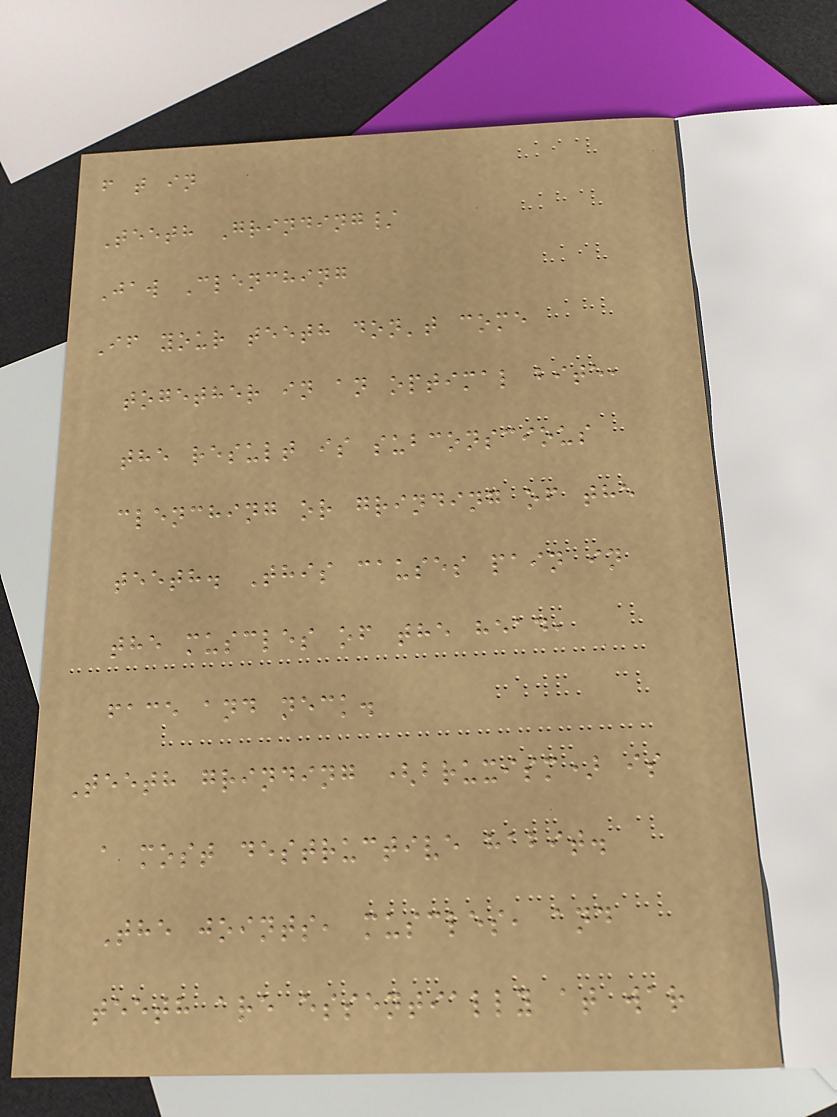f t in
Teeth Grinding/
Jaw Clenching
If your teeth don't come
together in an optimal bite,
the result is subconscious
clenching or grinding of the
teeth. This causes pain in
the muscles of the head,
face and neck.
Teeth grinding (bruxism) is
a most destructive habit.
The joints, muscles, and
teeth are essentially at war
